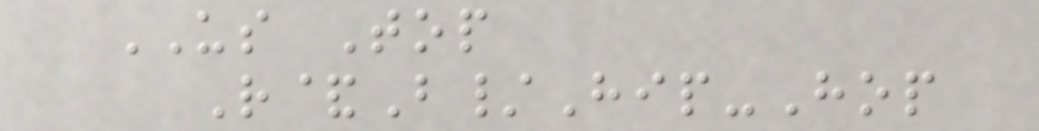US Top
R&B/Hip-Hop
